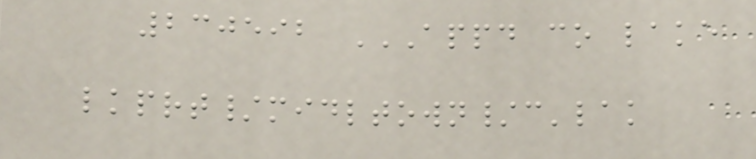230592 APPD CO LAKE
LKPRT/MIDLTOWN/C'LAK
